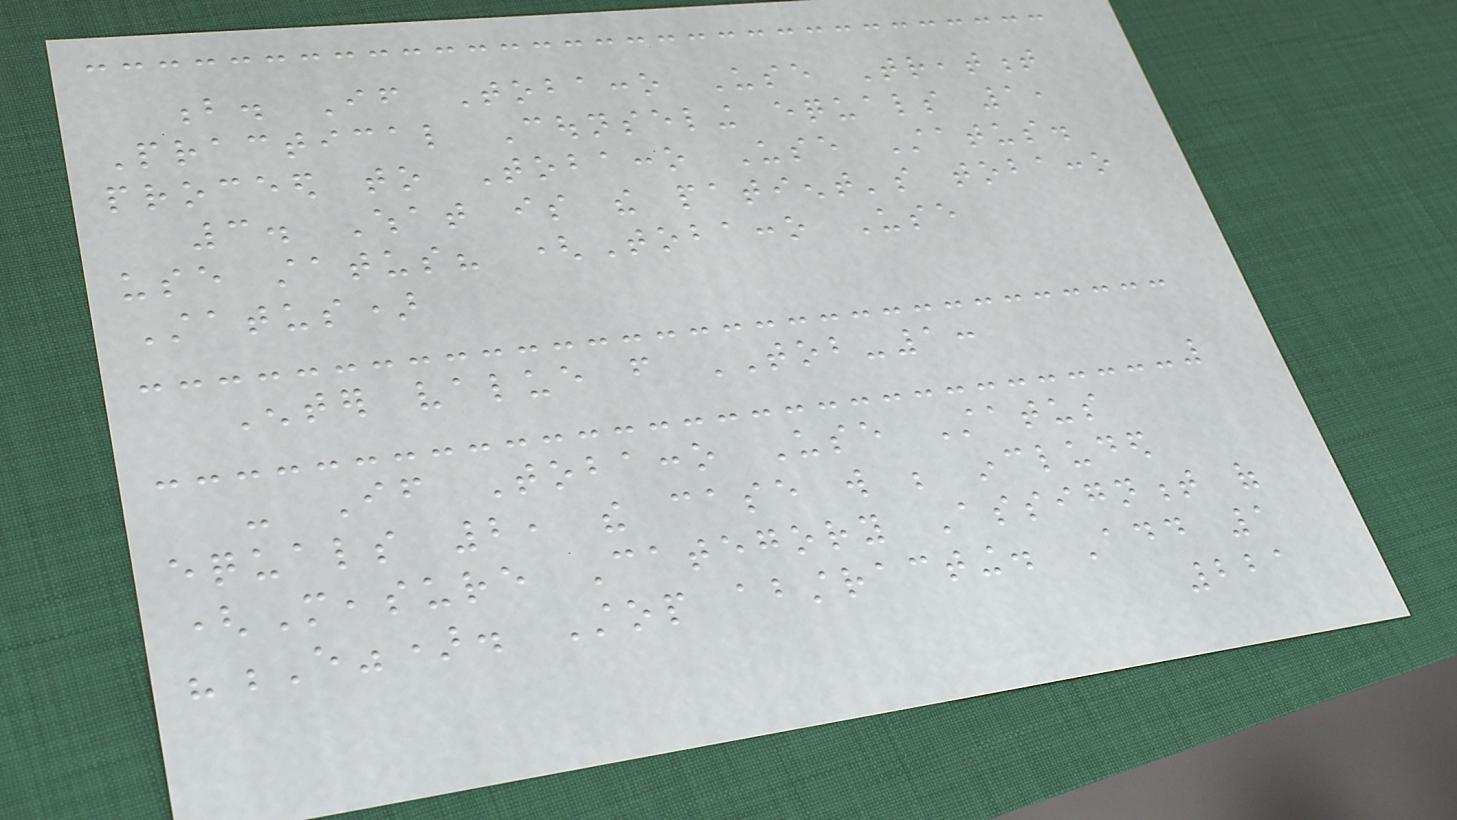b. If Tobacco Use Treatment
Practical Counseling equals 1,
proceed to Tobacco Use Status.
3. What is the patient's tobacco
use status? (Tobacco Use
Status)
Enter value from TOB-1:
- If Tobacco Use Status
equals 2, the case will be included
(Measure Category Assignment of
"E"). Stop abstracting. Add 1
221
